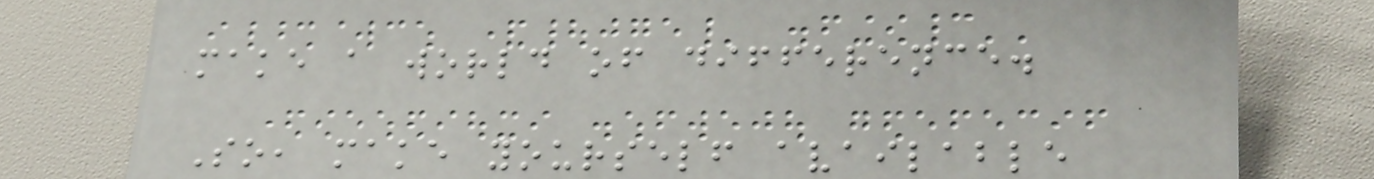make a world of difference.
So, make yourself available
